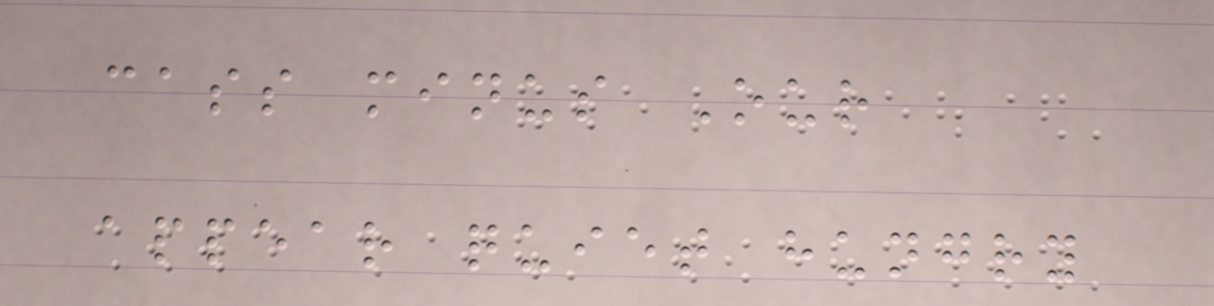cass minus Our
appear quiet hungry
